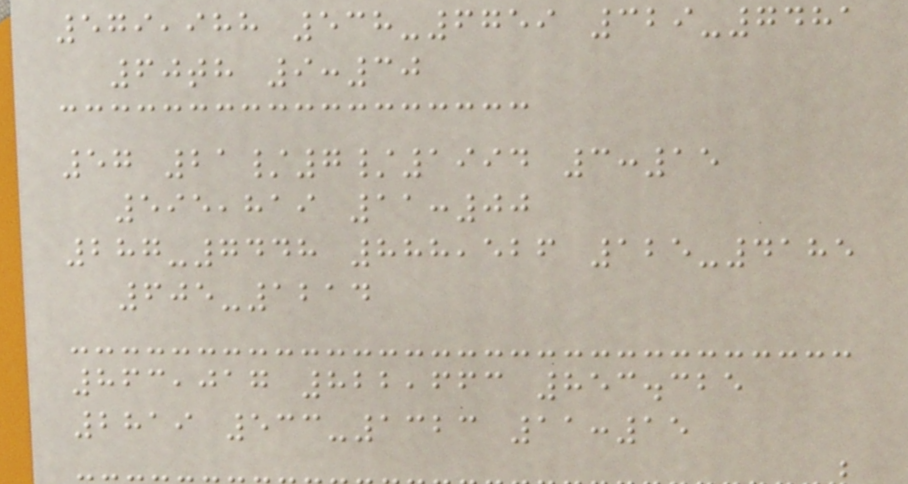579,988 538-6759 329-7481
60th 9:30
57 21/7/1994 3:15
595,819 11:00
287-7448 888,526 125-4185
605-1214
863,017 822,663 853.325
2819 533-1323 11:15
